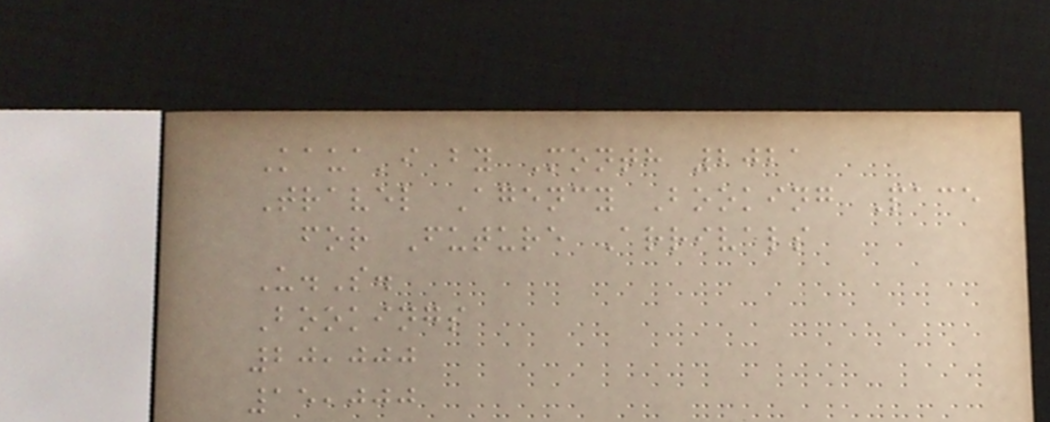Kaua'i by Month 2021
Travel Agency Booking Pace
for Future Arrivals
U.S.
Bookings
20,000
15,000
